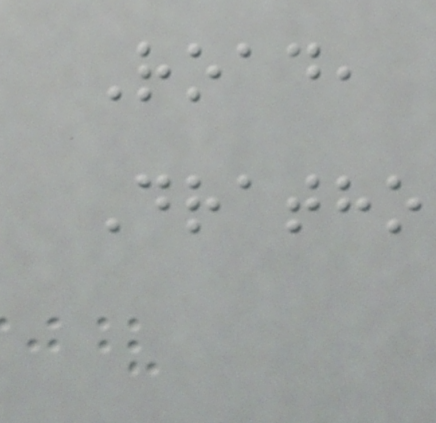Road,
Dratho
